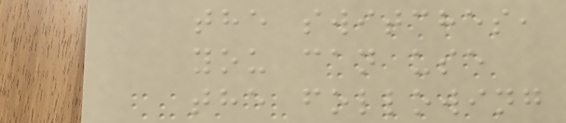the switches,
you can use
the following
